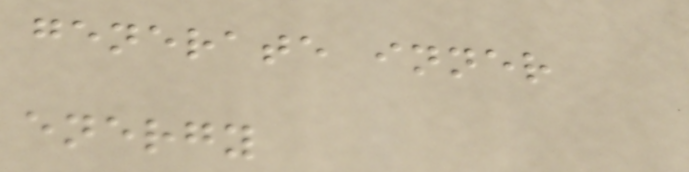generate inner
energy
